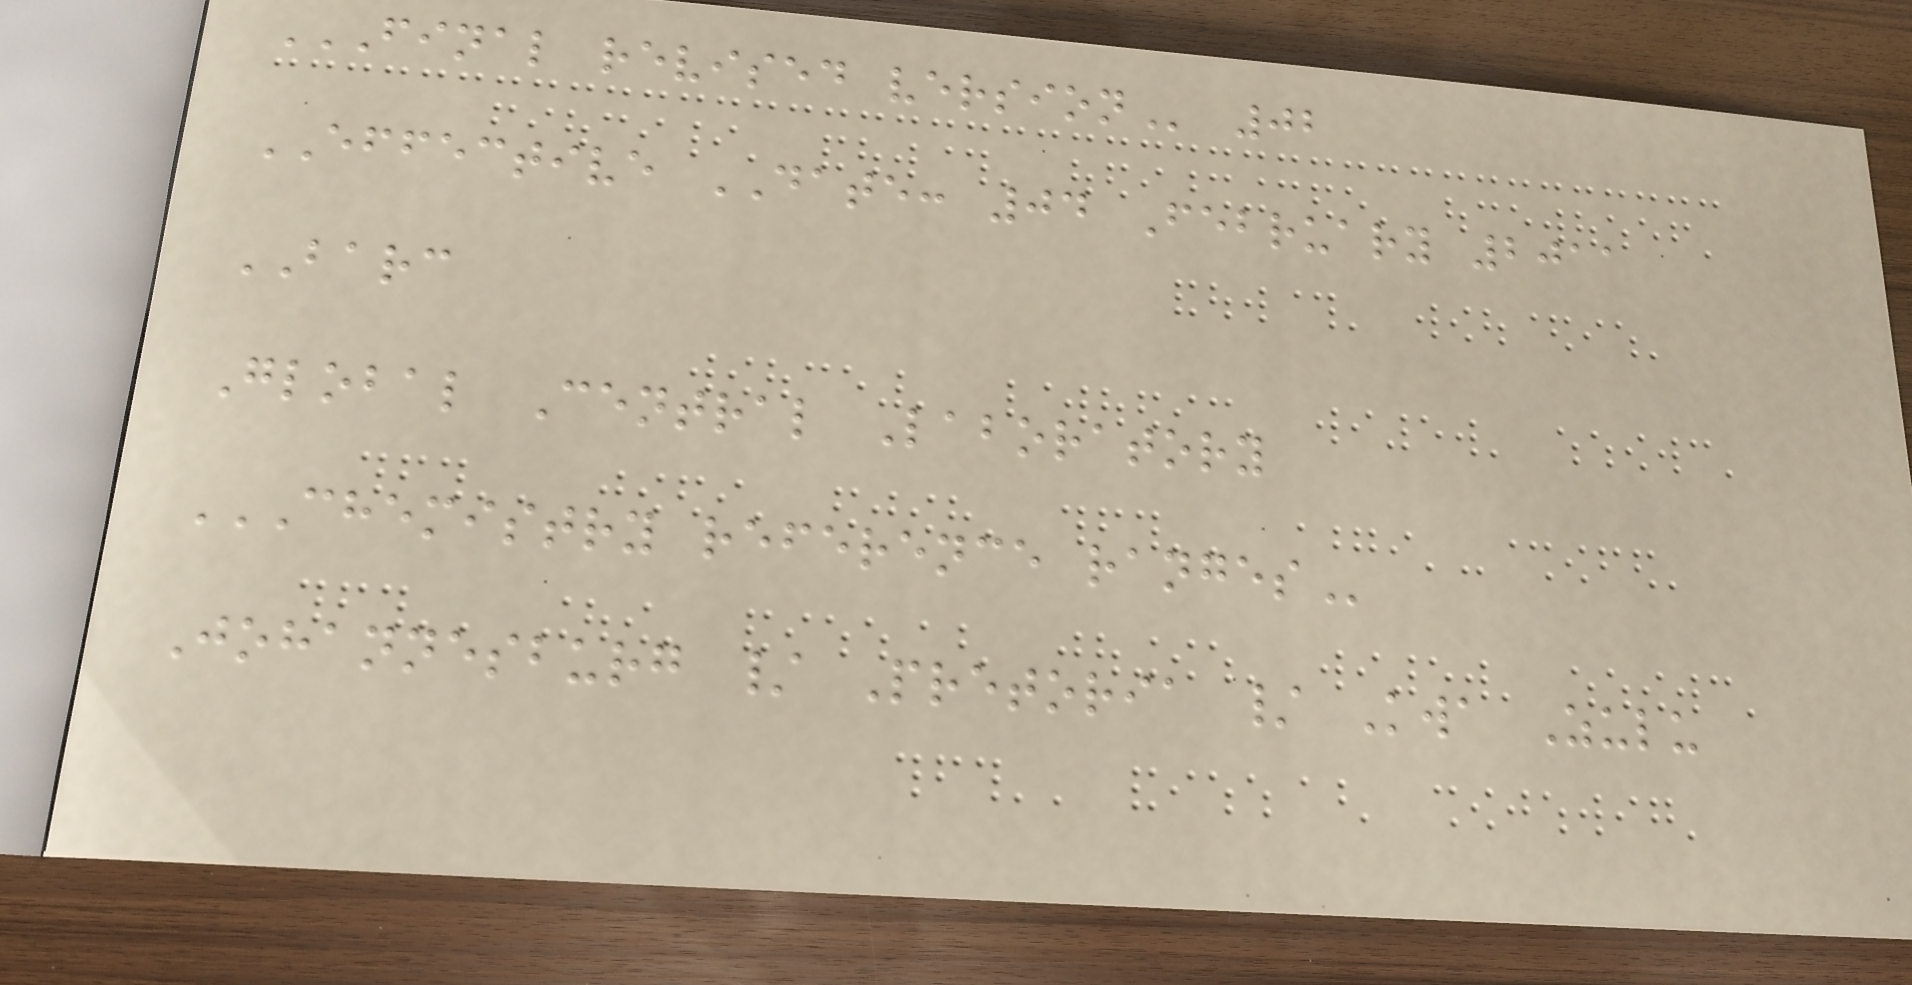FINAL REVISED VERSION 02
EFFECTIVE DATE: 04 February 2011
BARC
Global Central Laboratory
CHEMISTRY REFERENCE RANGES
Johannesburg / Pretoria / Kwa Zulu
